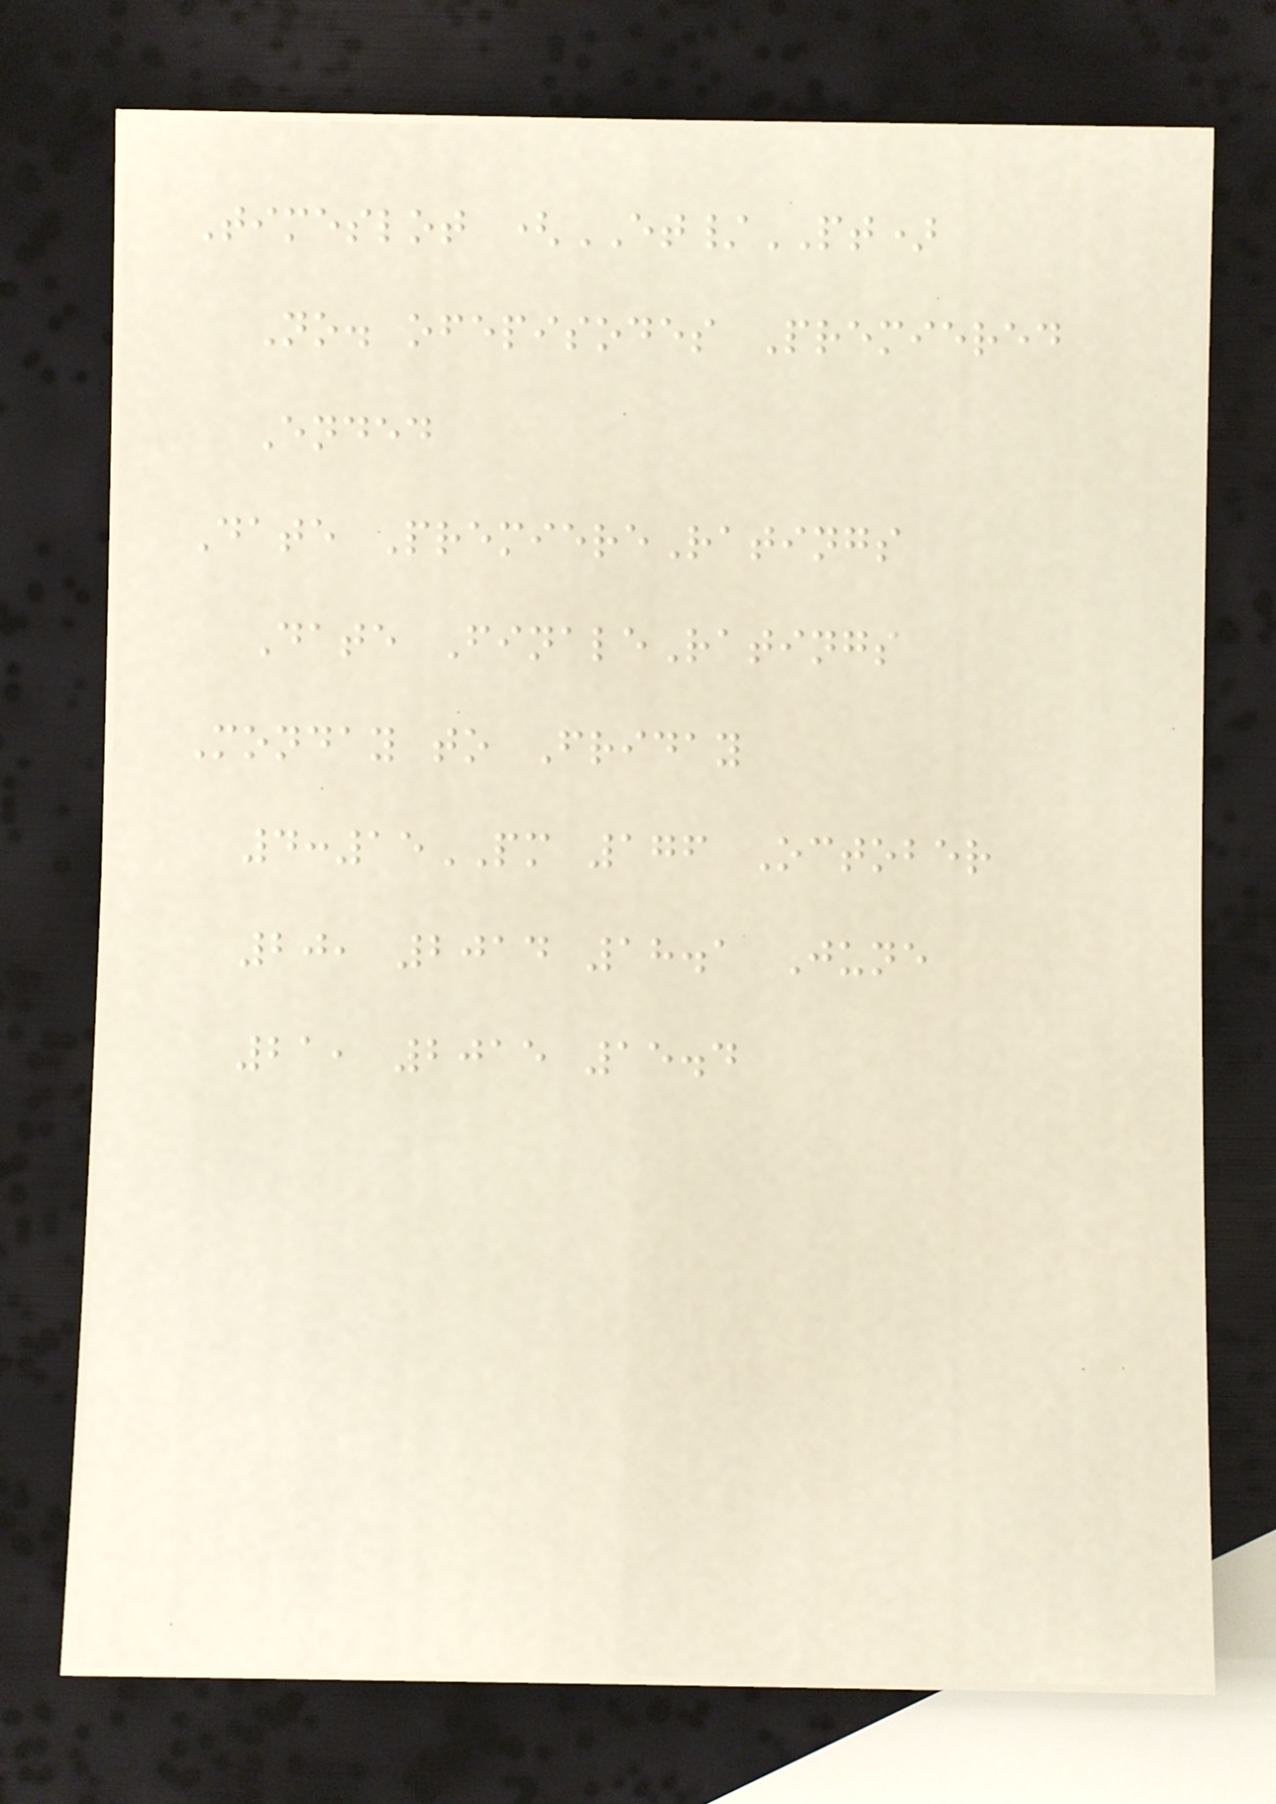Timeslot (ET/PT)
No. ofepisodes Premiered
Ended
Date PremiereRatings
Date FinaleRatings
Monday to Friday
4:15PM 176 October
20, 2014 18.1 June
21, 2015 15.4
